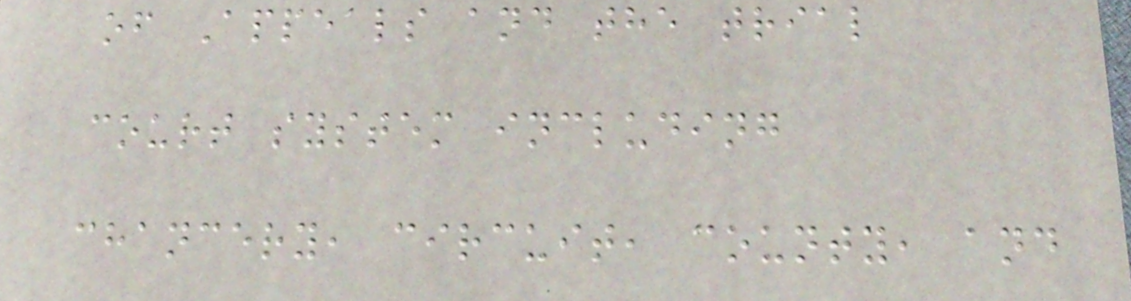of Appeals and the trial
court system including
chancery, circuit, county, and
